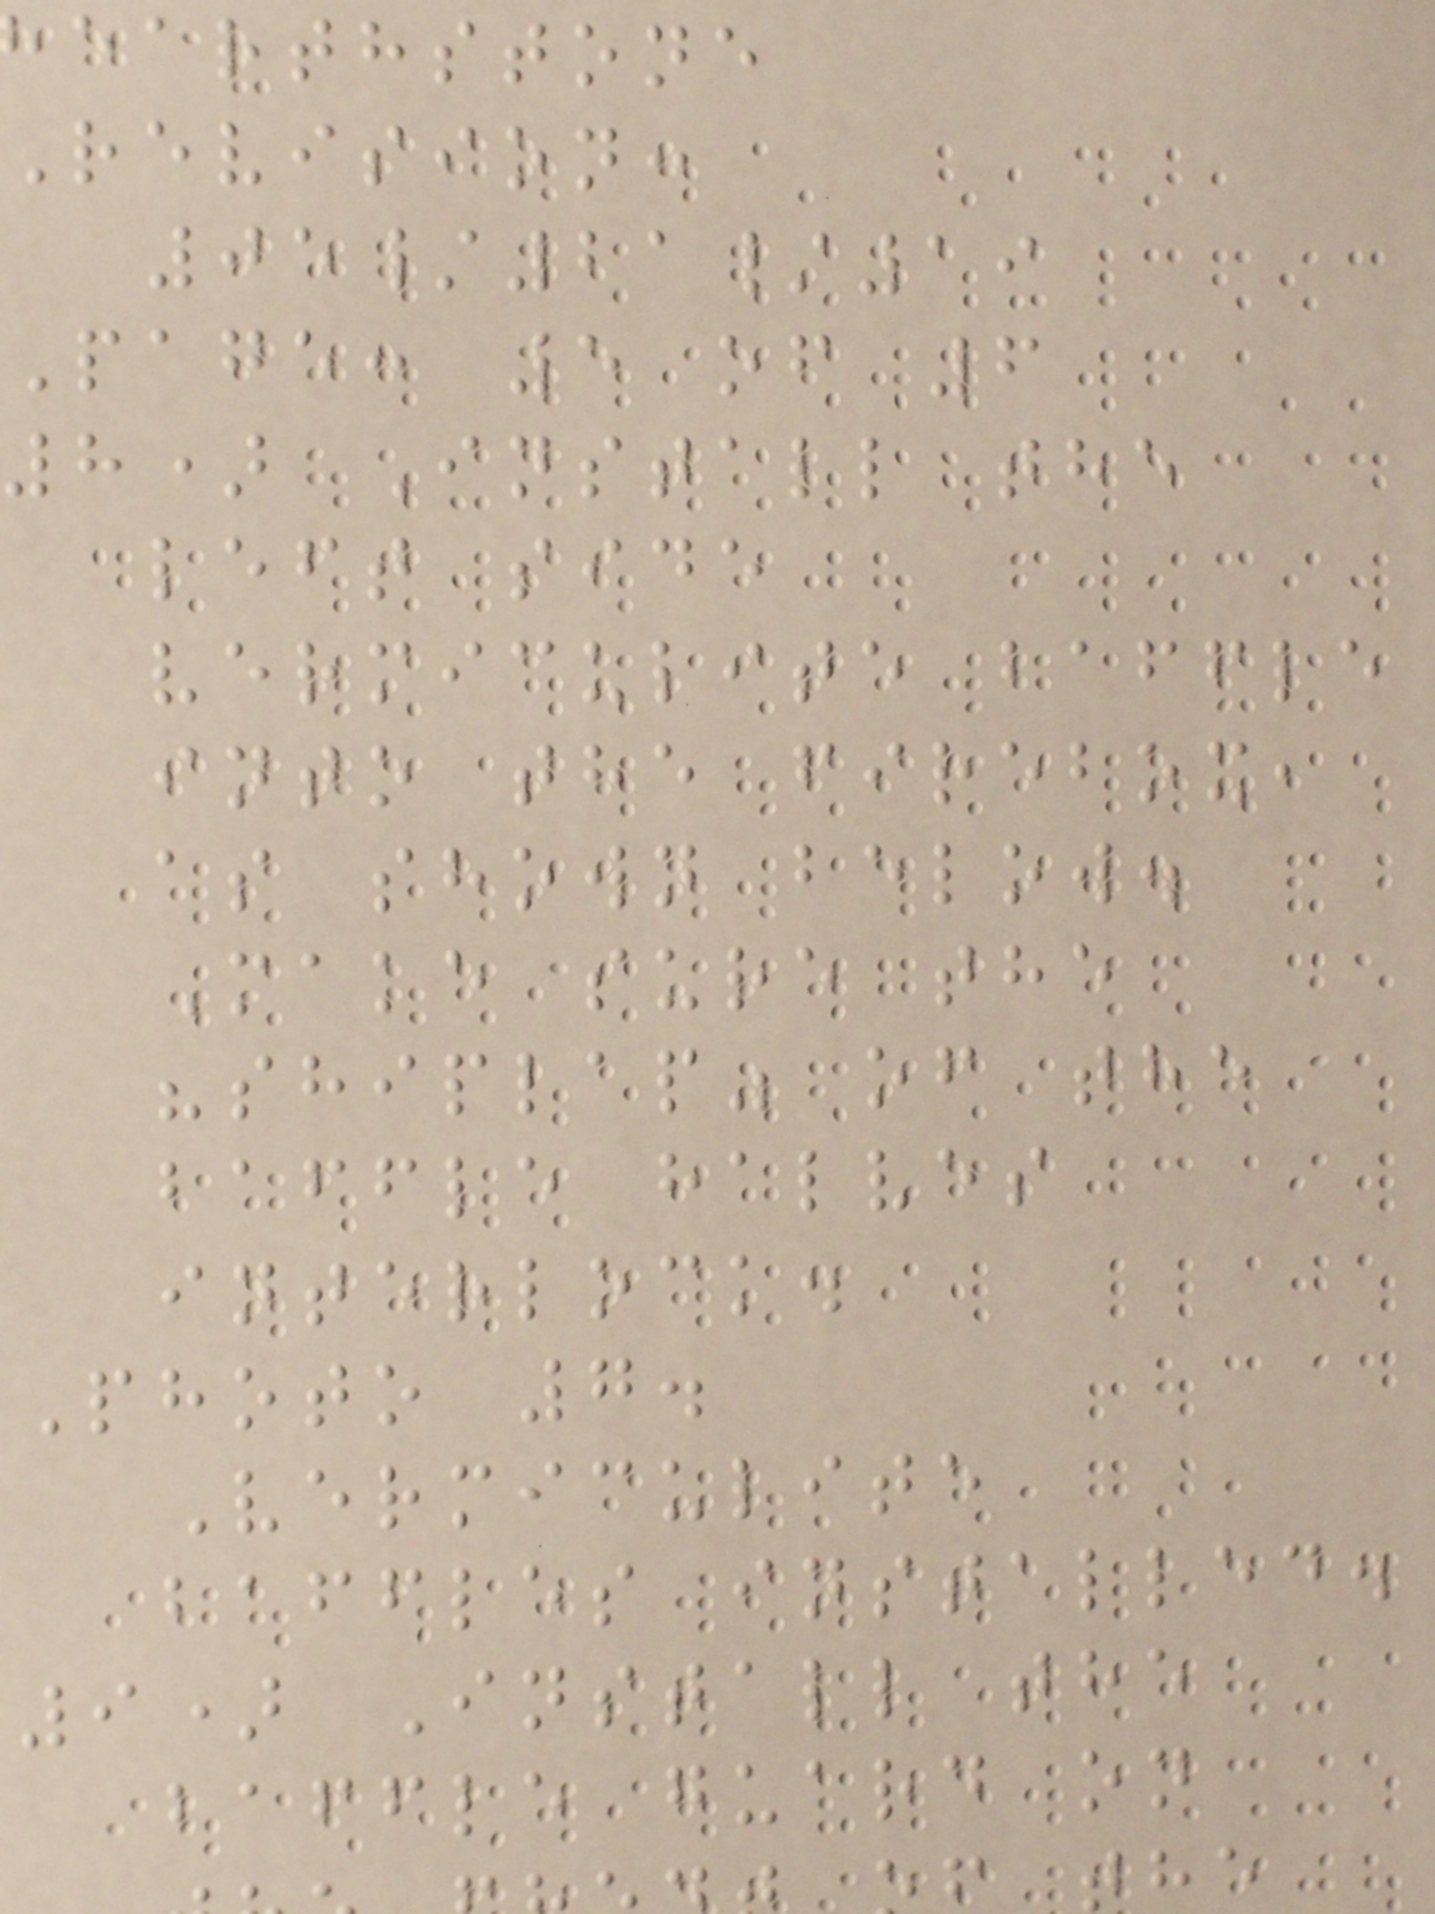earthstone
Revision:
05/21/19
Page: 5 of 6
8) Install the
left side
vermiculite baffle
into the firebox,
as shown below.
Make sure the
"shiplap" of the
baffle halves
interlock.
Photo 7.
Vermiculite
baffles installed.
9) Install the
baffle guard on
